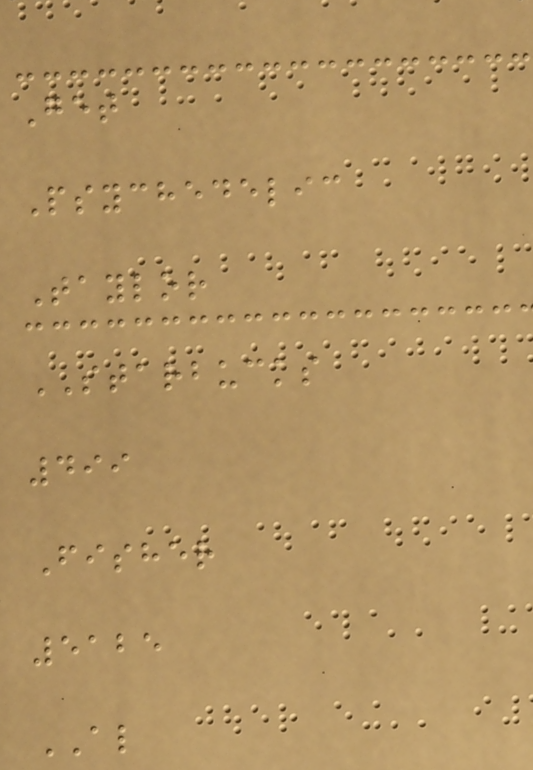Get
Psychedelic
Taylor
STARBUCKS
499
Fisher
5125
AL
